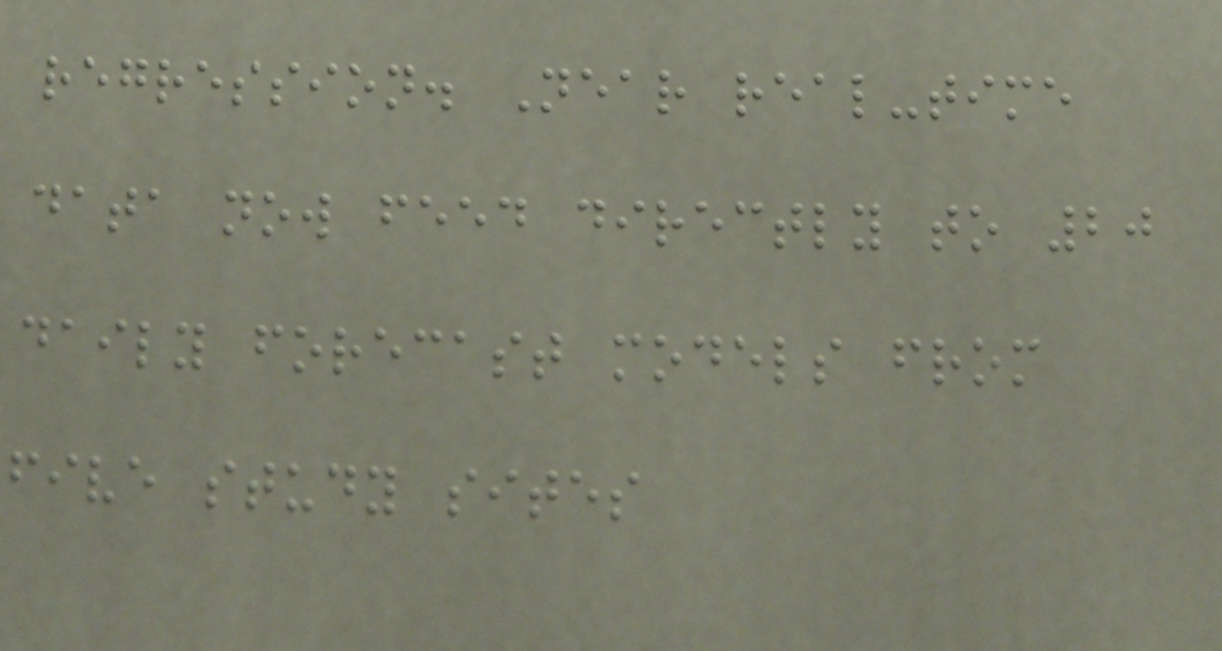regression. Near real-time
data now feed directly to 20
daily forecast models from
five study sites
